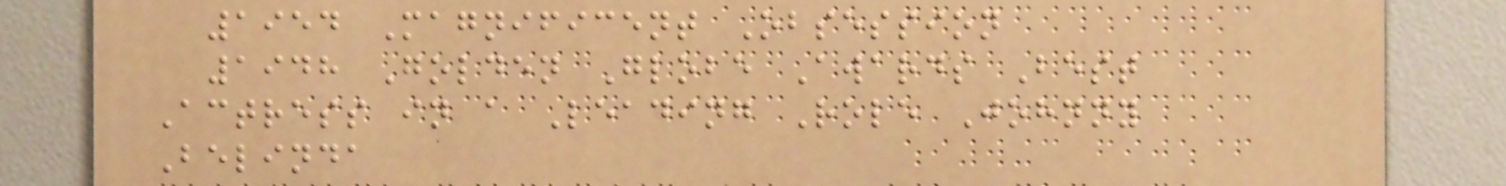1954 Magnificent Obsession
1948 Golden Globe Awards Best
Actress in a Leading Role Johnny
Belinda
